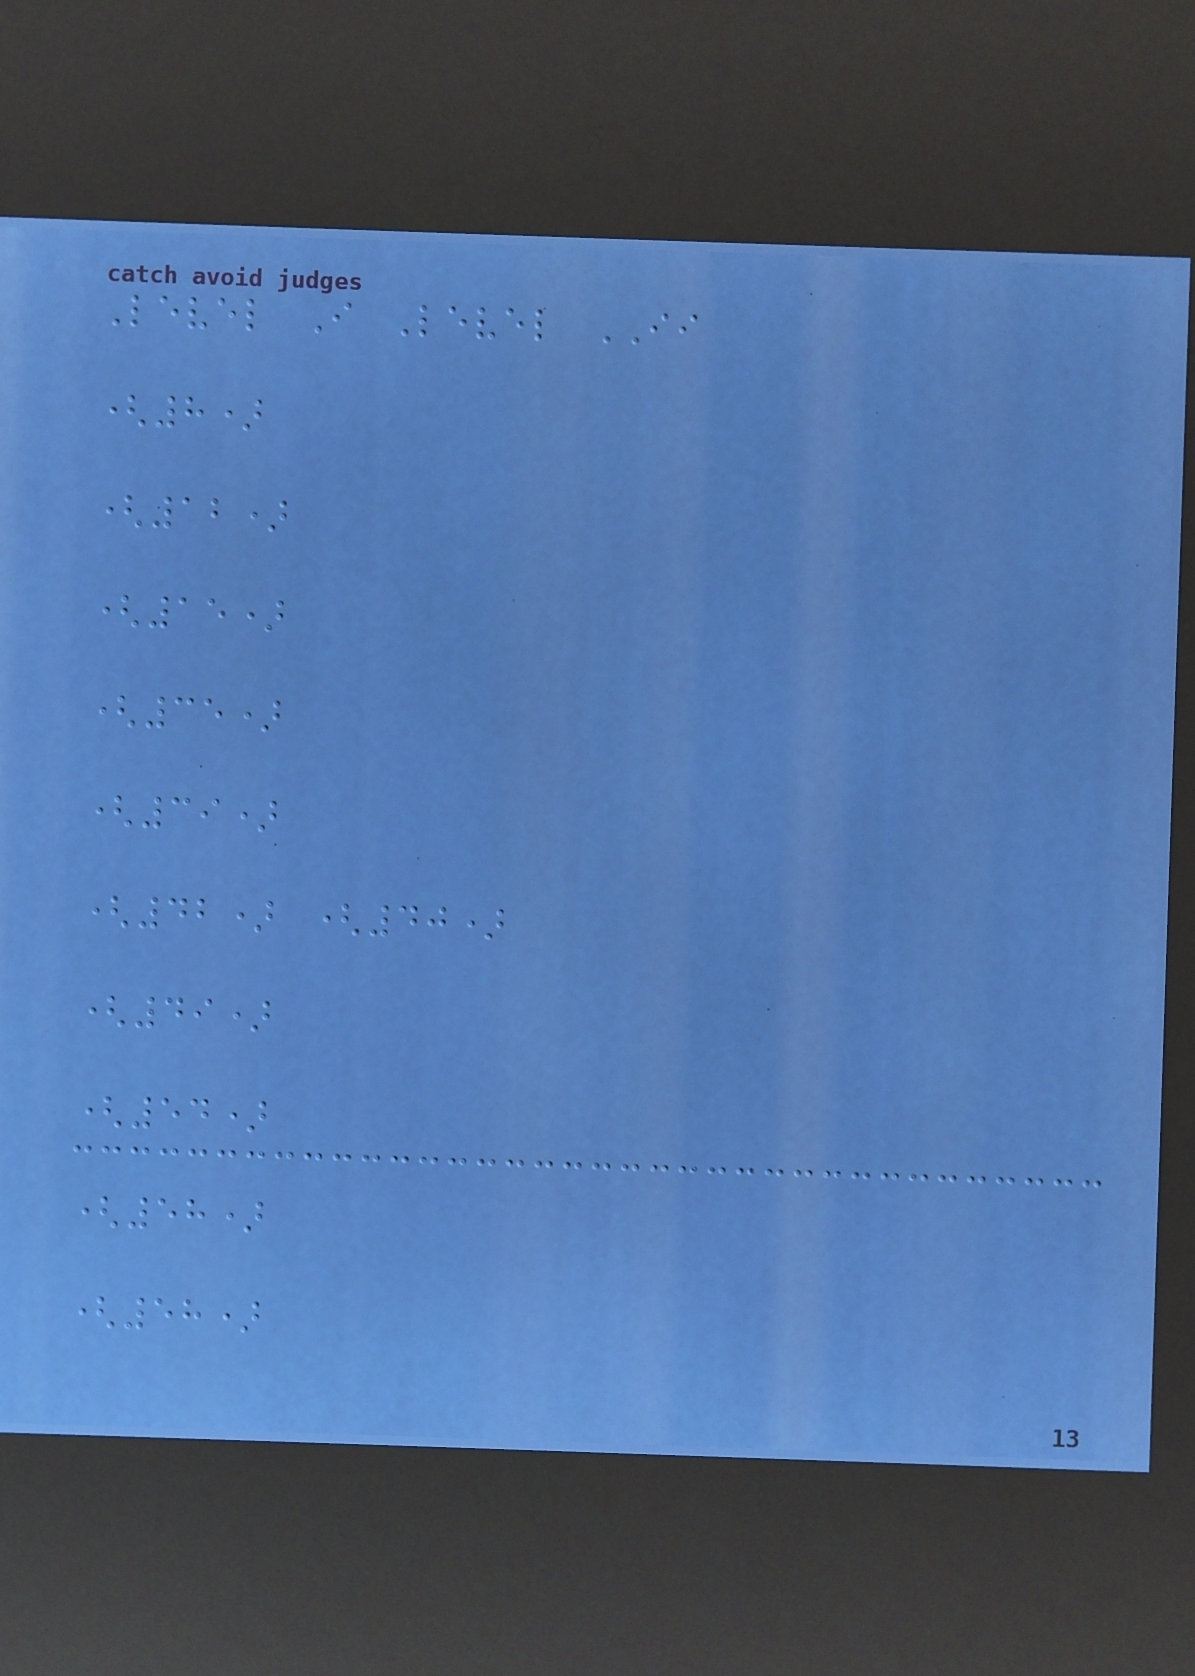Level I Level II
(8)
(12)
(15)
(35)
(39)
(42) (40)
(49)
(54)
(58)
(58)
